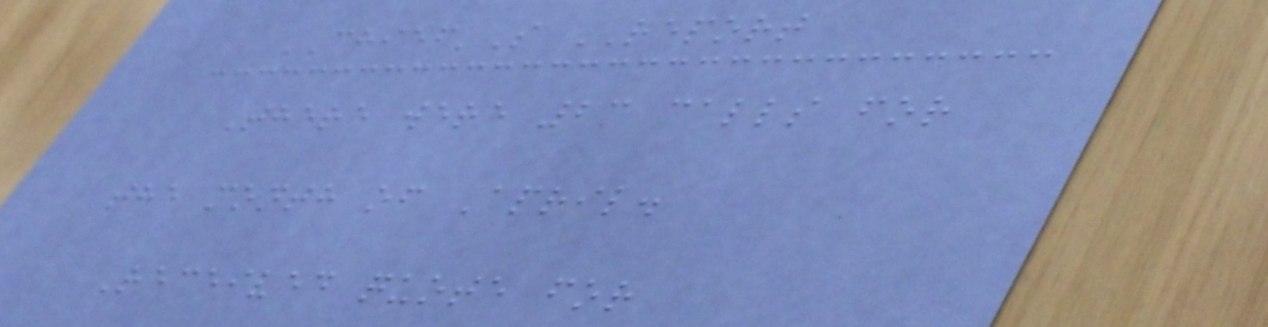CHIEF'S REPORT
There were 23 calls for
the month of April.
Received quote for
